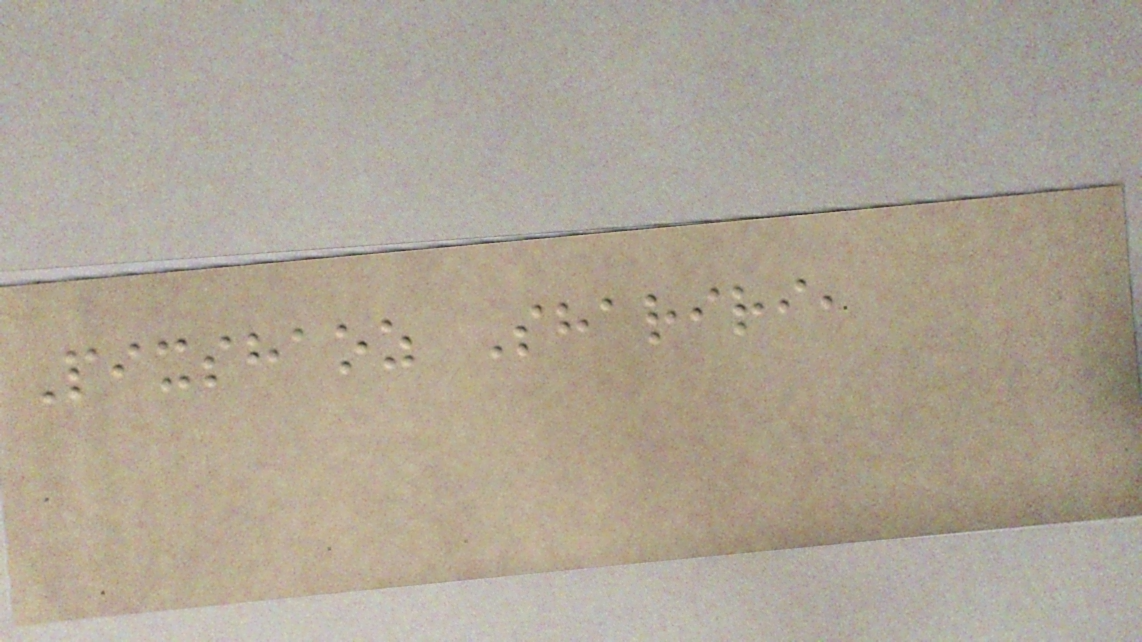Pixshaoz Shariri,
